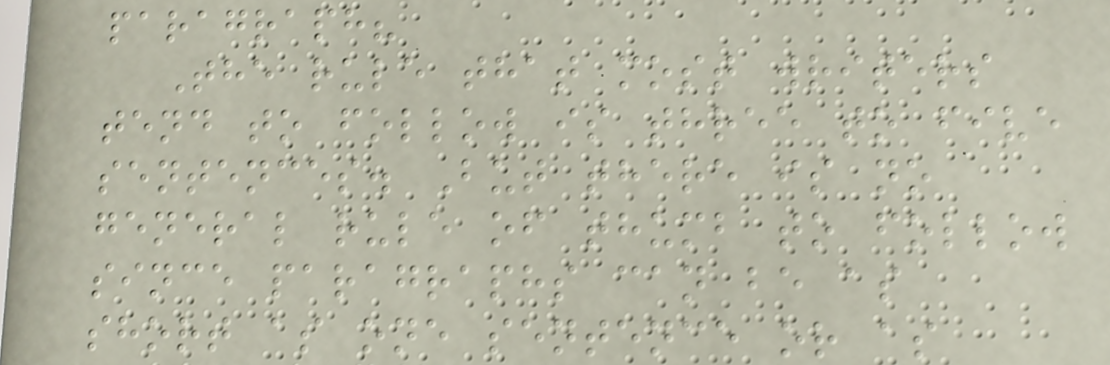paragraph?
The rule that most writers
tend to follow is three to five
sentences. But there is no
general rule of thumb to follow
since paragraphs can be as
short as one sentence or as
